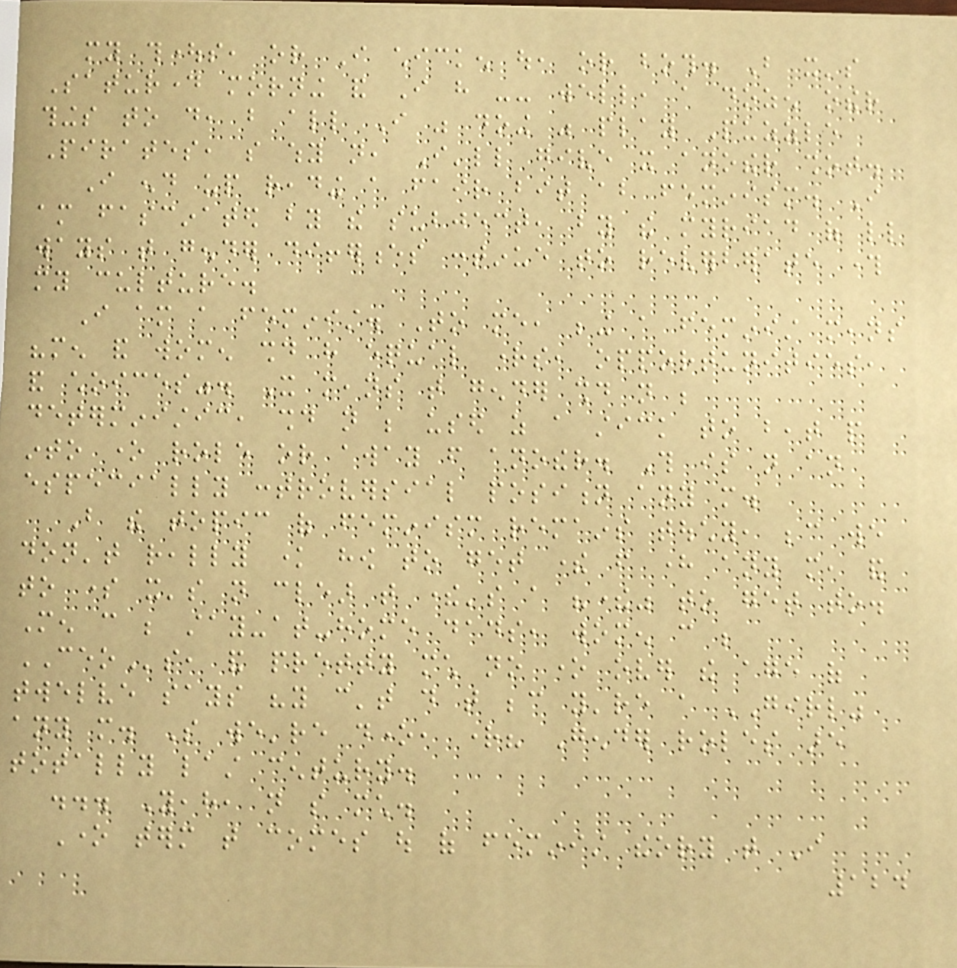my thoughts, or I chicken out, or both. But it's
Saturday morning and I have -- well, a dozen other
things to do, but all I was doing was play Puzzle
Pirates, so why not, I'll give it another shot.
I end up reading a fair bit about feminism. I
am fascinated by the subject, by the myriad of little
ways that gender differences continue to reverberate through
my culture.
I am a feminist. To me, being a feminist means
"men and women should have equal rights, opportunities,
and choices". It means that gender should not be
deterministic, should not be used as a stick to beat people
into one role or away from another. This is not an
especially controversial position any more.
But the topic of feminism remains touchy, because we
don't really know how to get there from here any more, and
to some it's not clear that there's a "there" to get to.
Men can be stay-at-home dads, women can be
CEOs, and pretty much no one over the age of
twelve says "you can't do that because you're a GIRL"
any more. So we're done, right? Gender roles are
totally last century.
... Yeah, not so much.
One term that comes out of feminist theory that I
124
